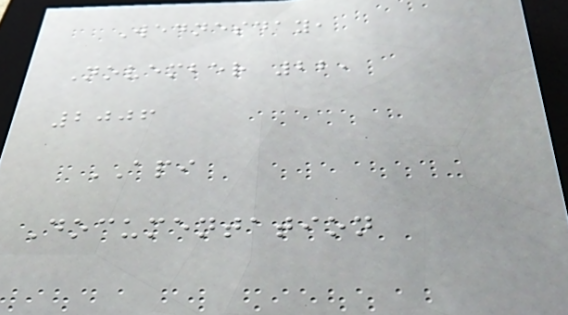Wednesday,
November 22,
2006
API
Documentation
